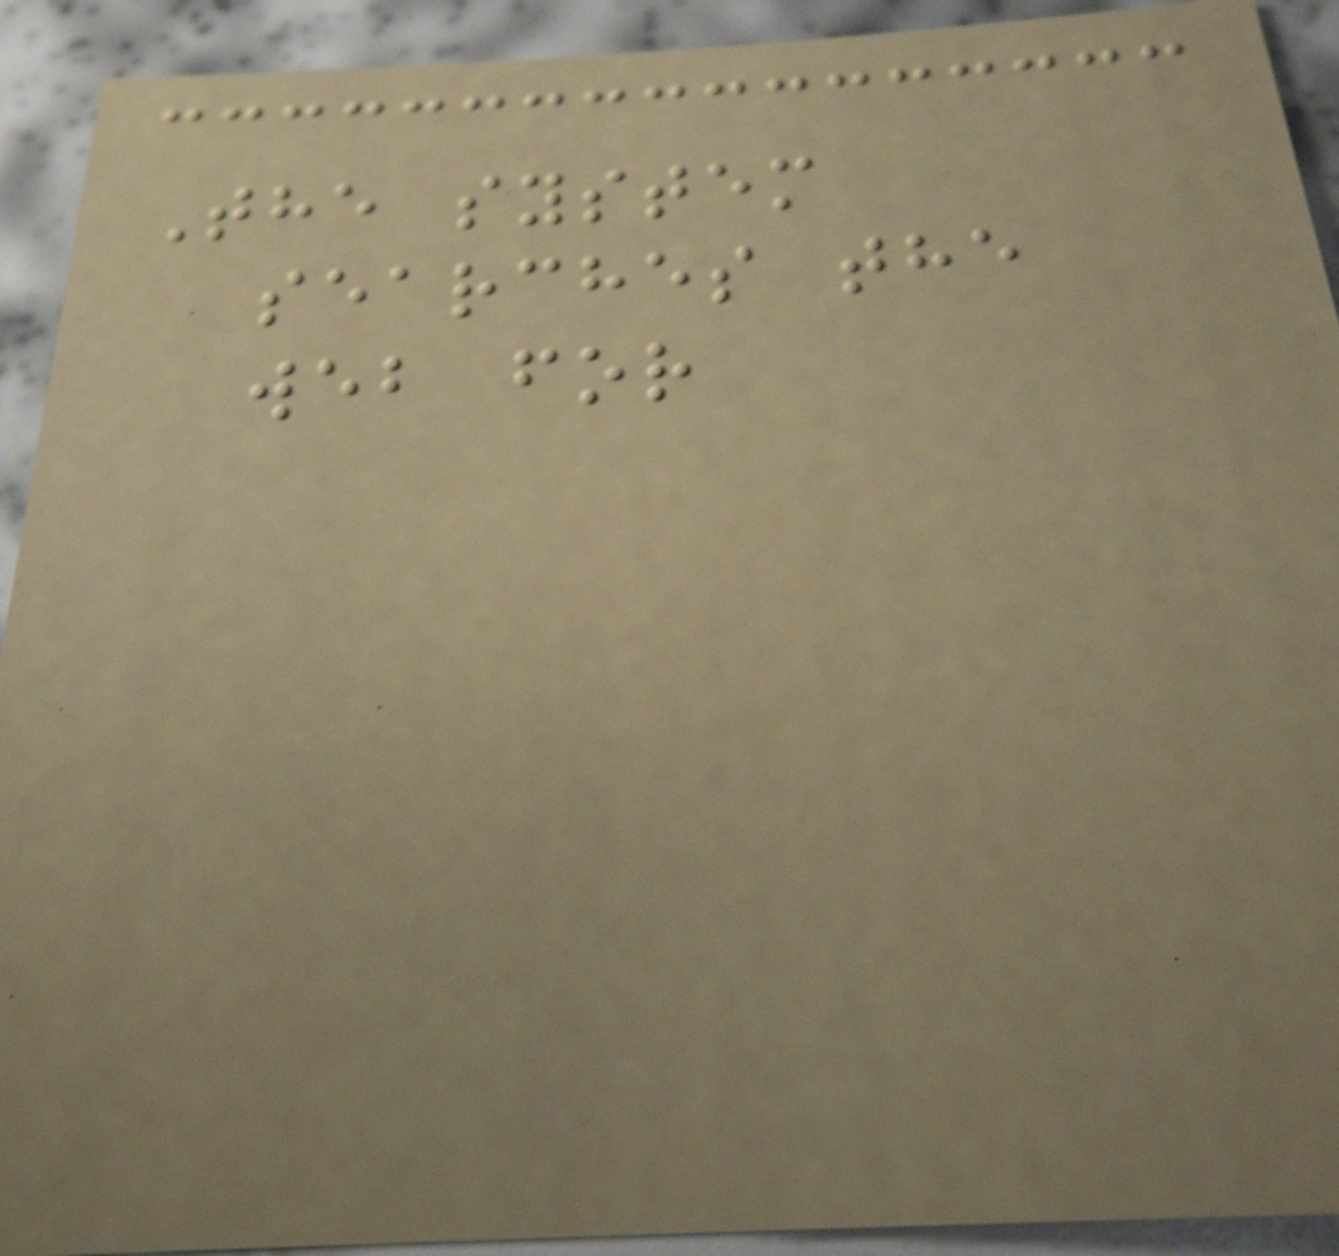The system
searches the
web for
